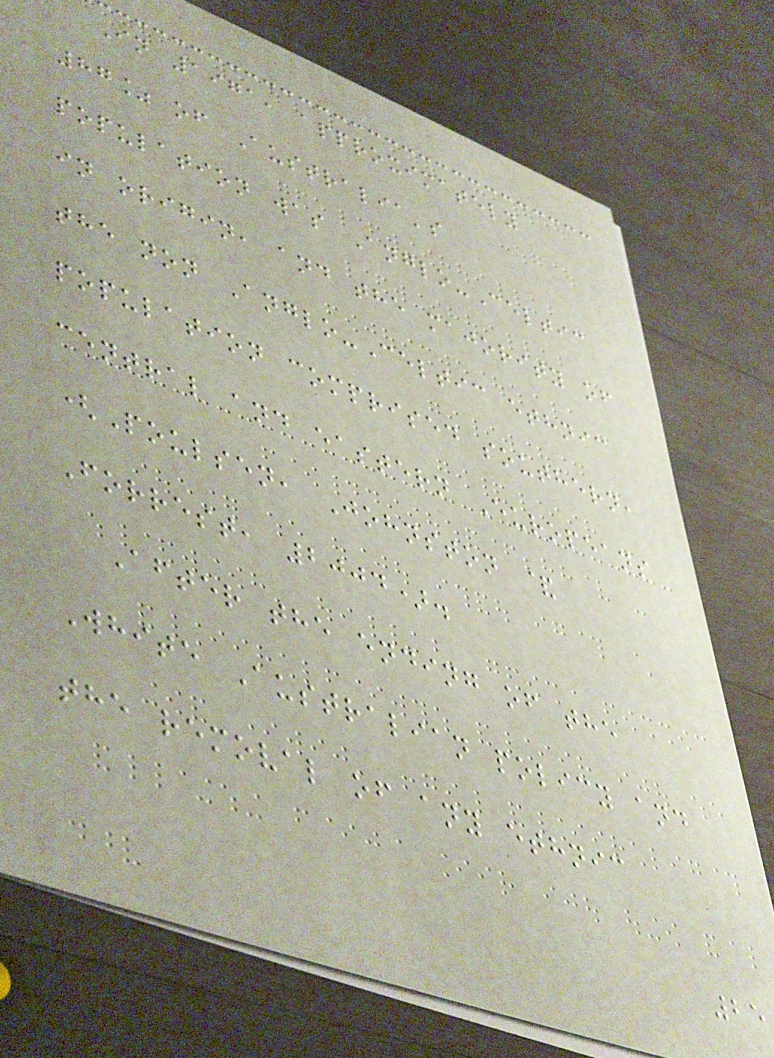In 1971, approximately
87% of Australia's
population was Anglo-Celtic
in origin, and the majority of
the non Anglo-Celtic ethnic
population comprised southern,
central and eastern Europeans
(Poulsen, Johnston &
Forrest, 2004).
After the ending of the
White Australian policy and
the removal of any ethnic
25
